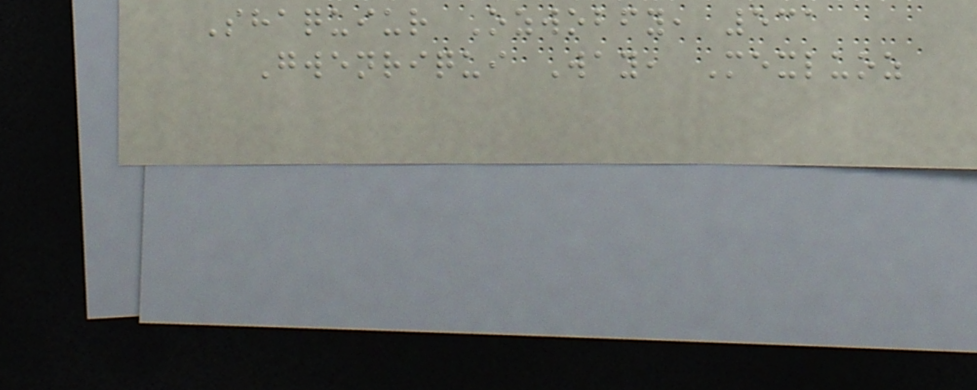Shaquiur Ozwobfy, 531
Gwenriqui Way, Mexluoz
